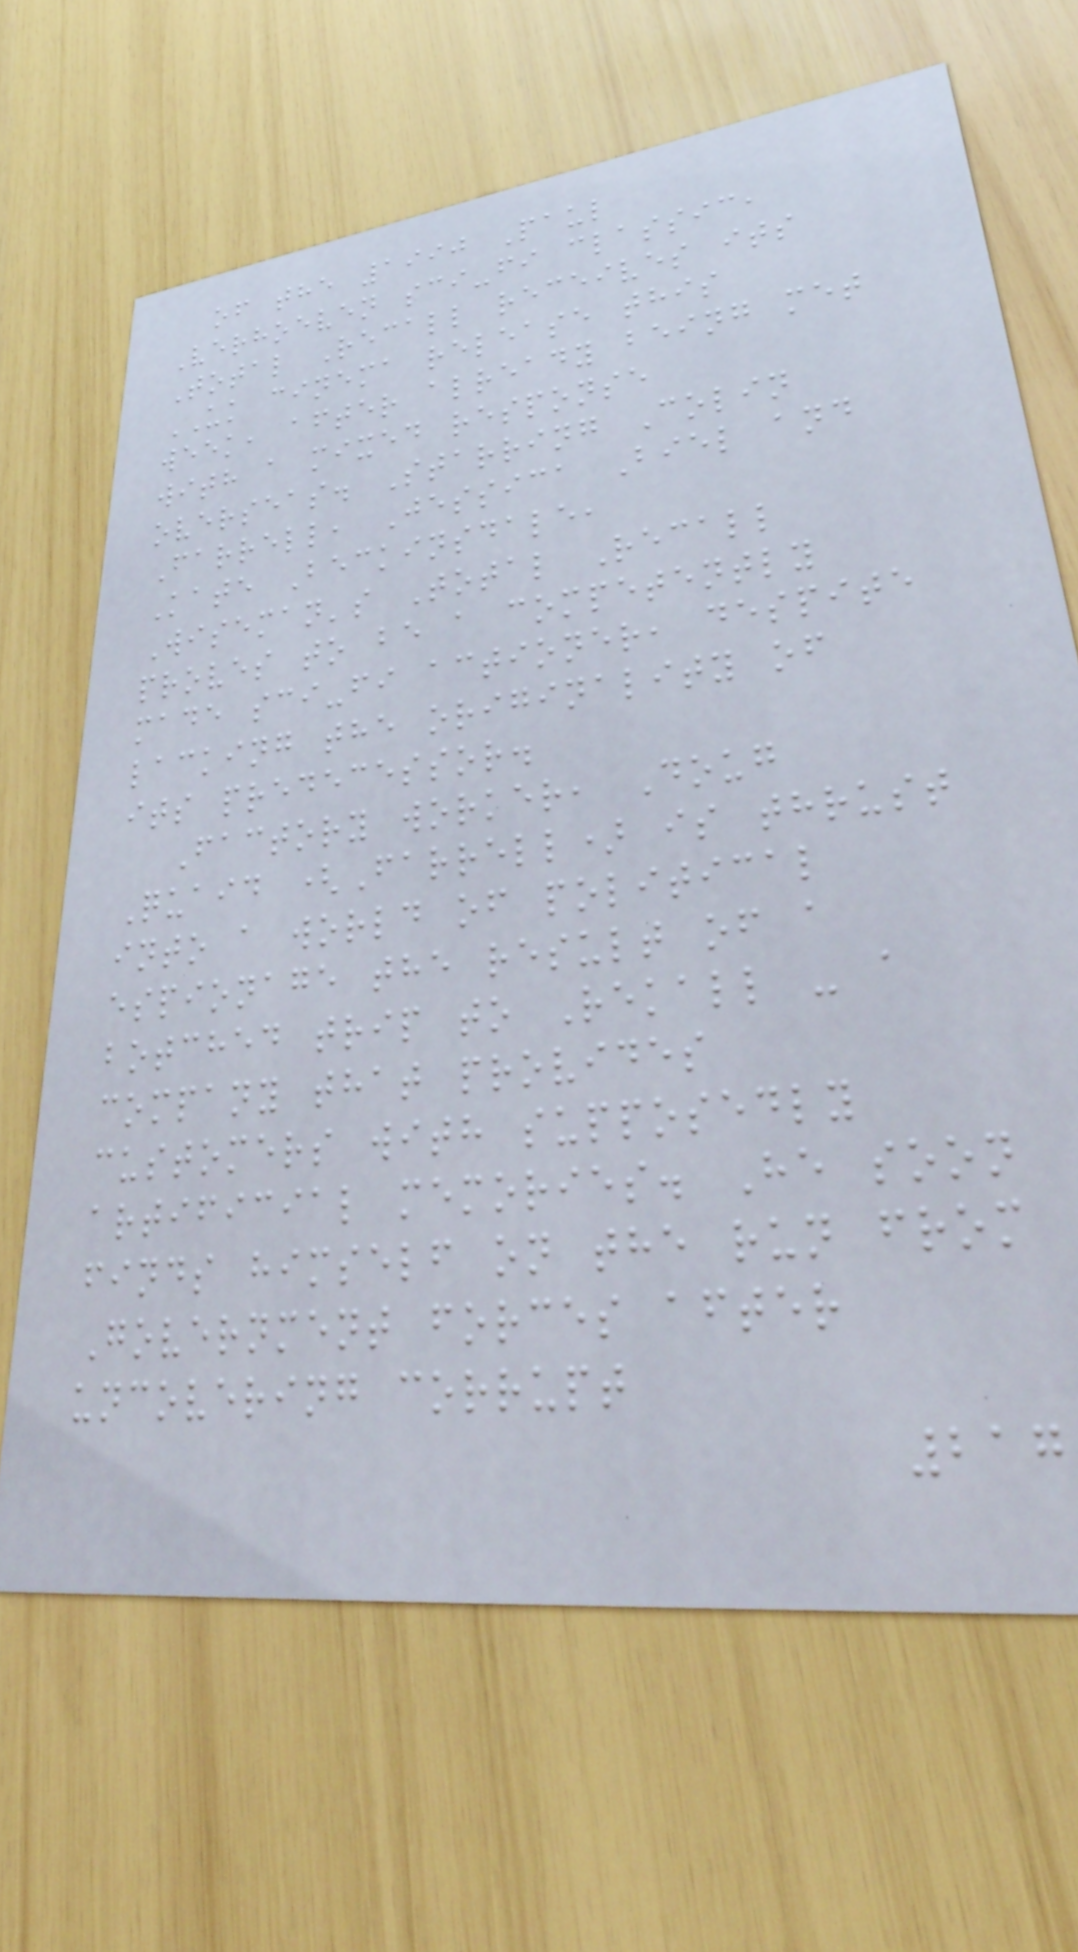of the 1990 Paul
Verhoeven sci-fi classic,
Total Recall receives its
UK cinema release this
week, after already being met
with a mixed response
overseas. Starring Colin
Farrell, Jessica Biel and
Kate Beckinsdale,
Wiseman's Total Recall
proves to be a competently
made sci-fi actioner, despite
lacking the originality of
its predecessor.
Factory worker, Doug
Quaid (Farrell) is thrust
into a world of political
espionage the result of a
botched trip to Rekall - a
company that provides
customers with supposedly
artificial memories. He soon
finds himself on the run from
Government forces after
uncovering corrupt
217
